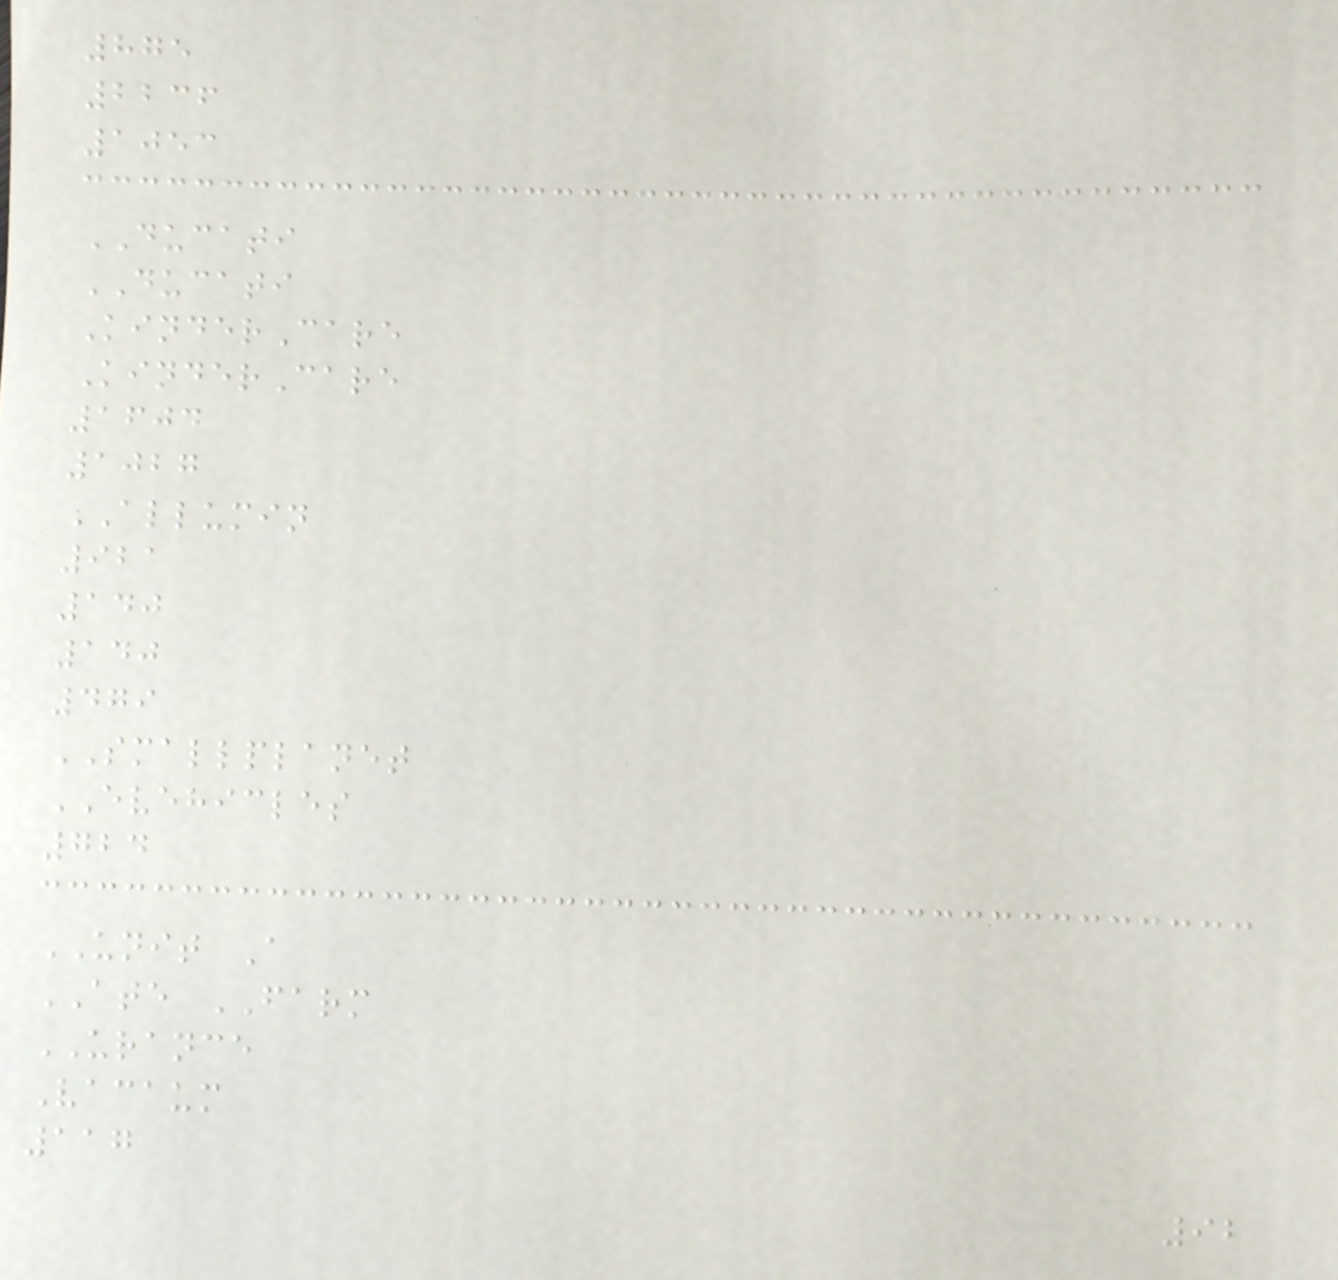875
2236
1053
DUCATI
DUCATI
KinderCare
KinderCare
1604
1027
ALLUMIN
921
140
140
479
SMALLPLANET
EVEHICLES
724
UNIT A
ATE FARM
URANCE
Vacaum
117
92
